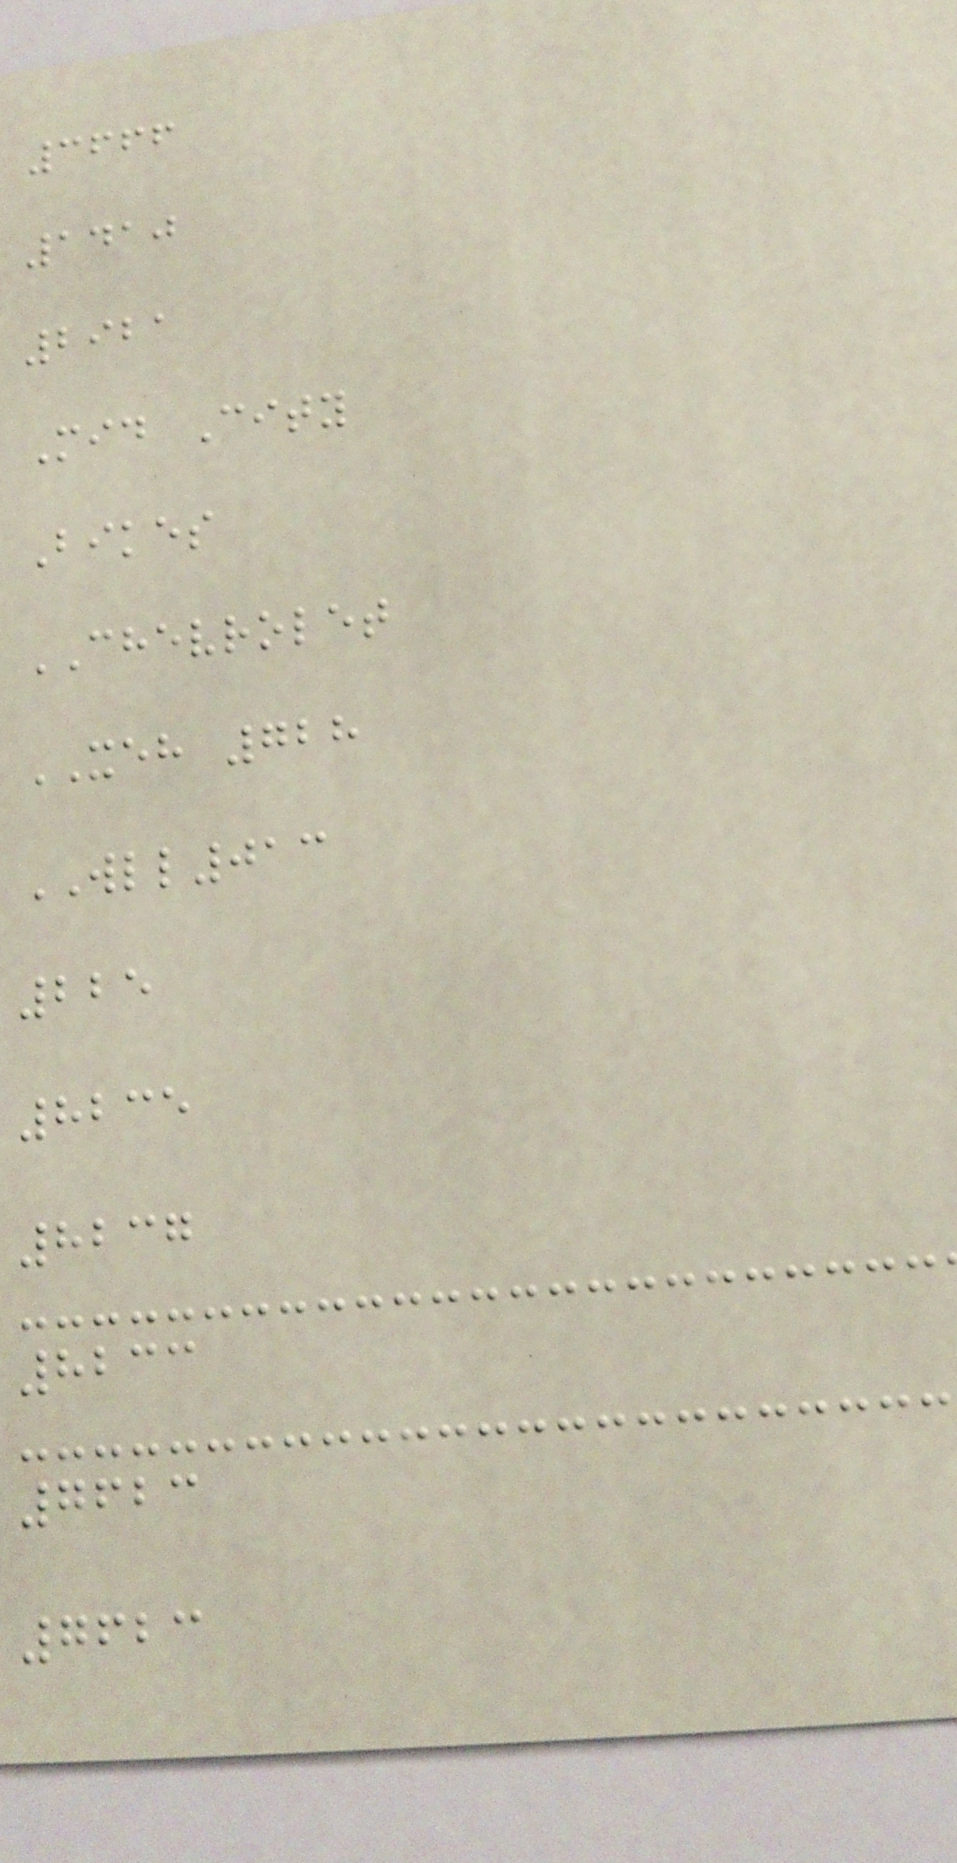3666
1410
2921
Mid City
Bikes
CHEVROLET
XEH 728
WLL013
225
8235
8237
8233
7623
7623
